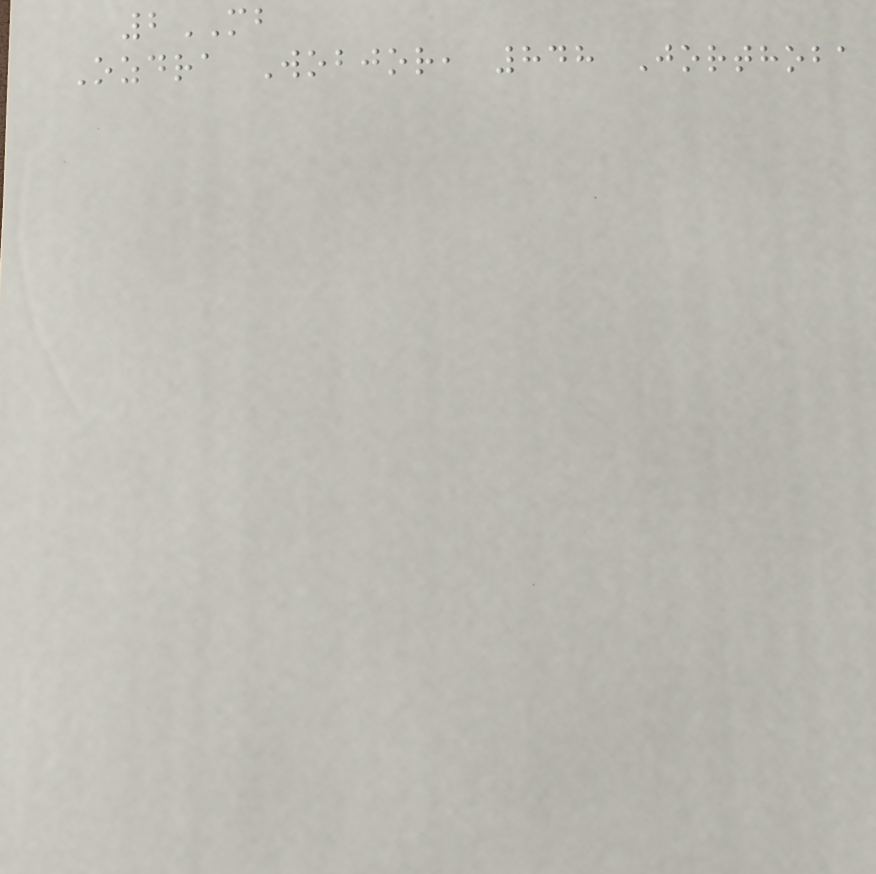2MB
Ozdra Wobjor, 848 Jorthoba
